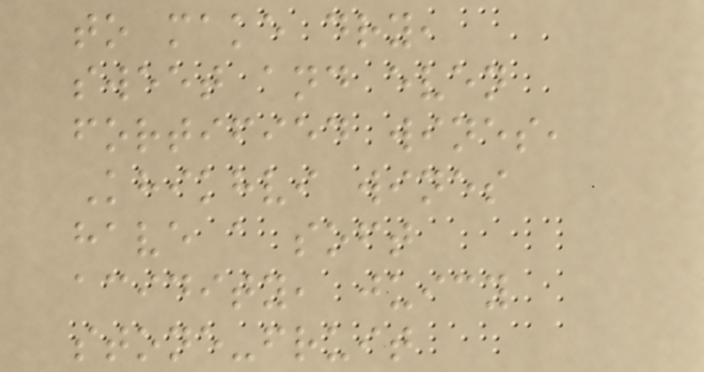to make dry,
sweet and even
fortified wines,
Khikhvi wines
have a soft
acidity, juicy
stone-fruit
